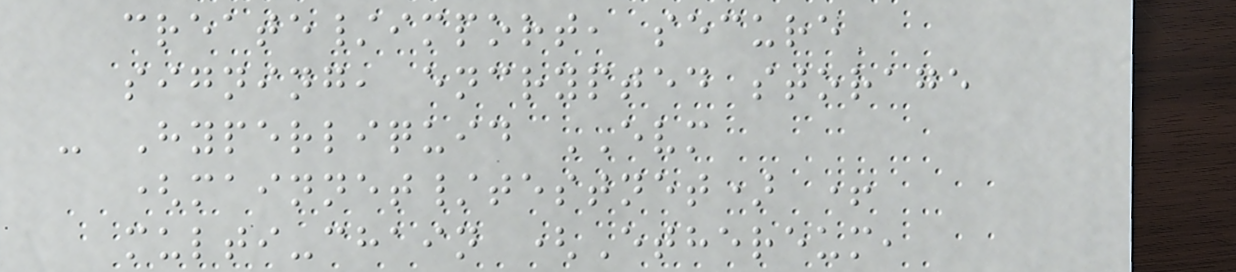create/import, secure
signing, encrypted storage
- Hyperliquid EVM
(mainnet/testnet) +
multi-chain (Ethereum,
